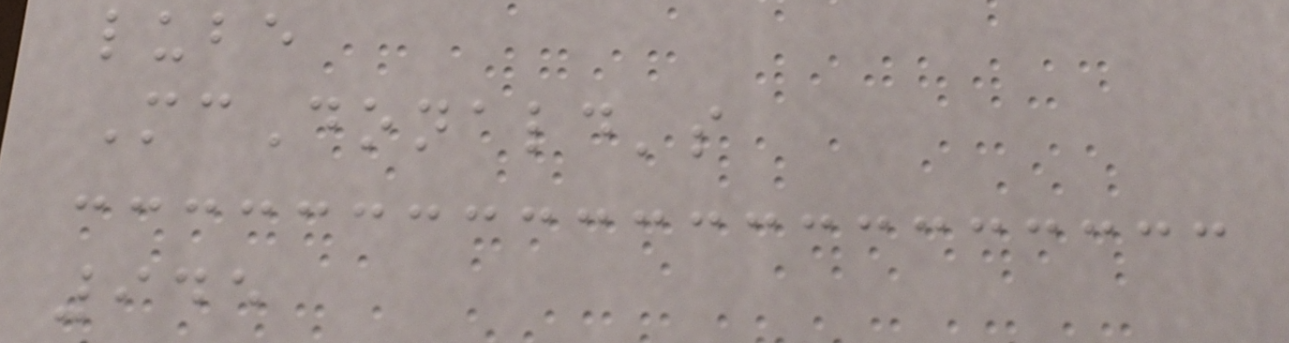lube
McDonald's
945
